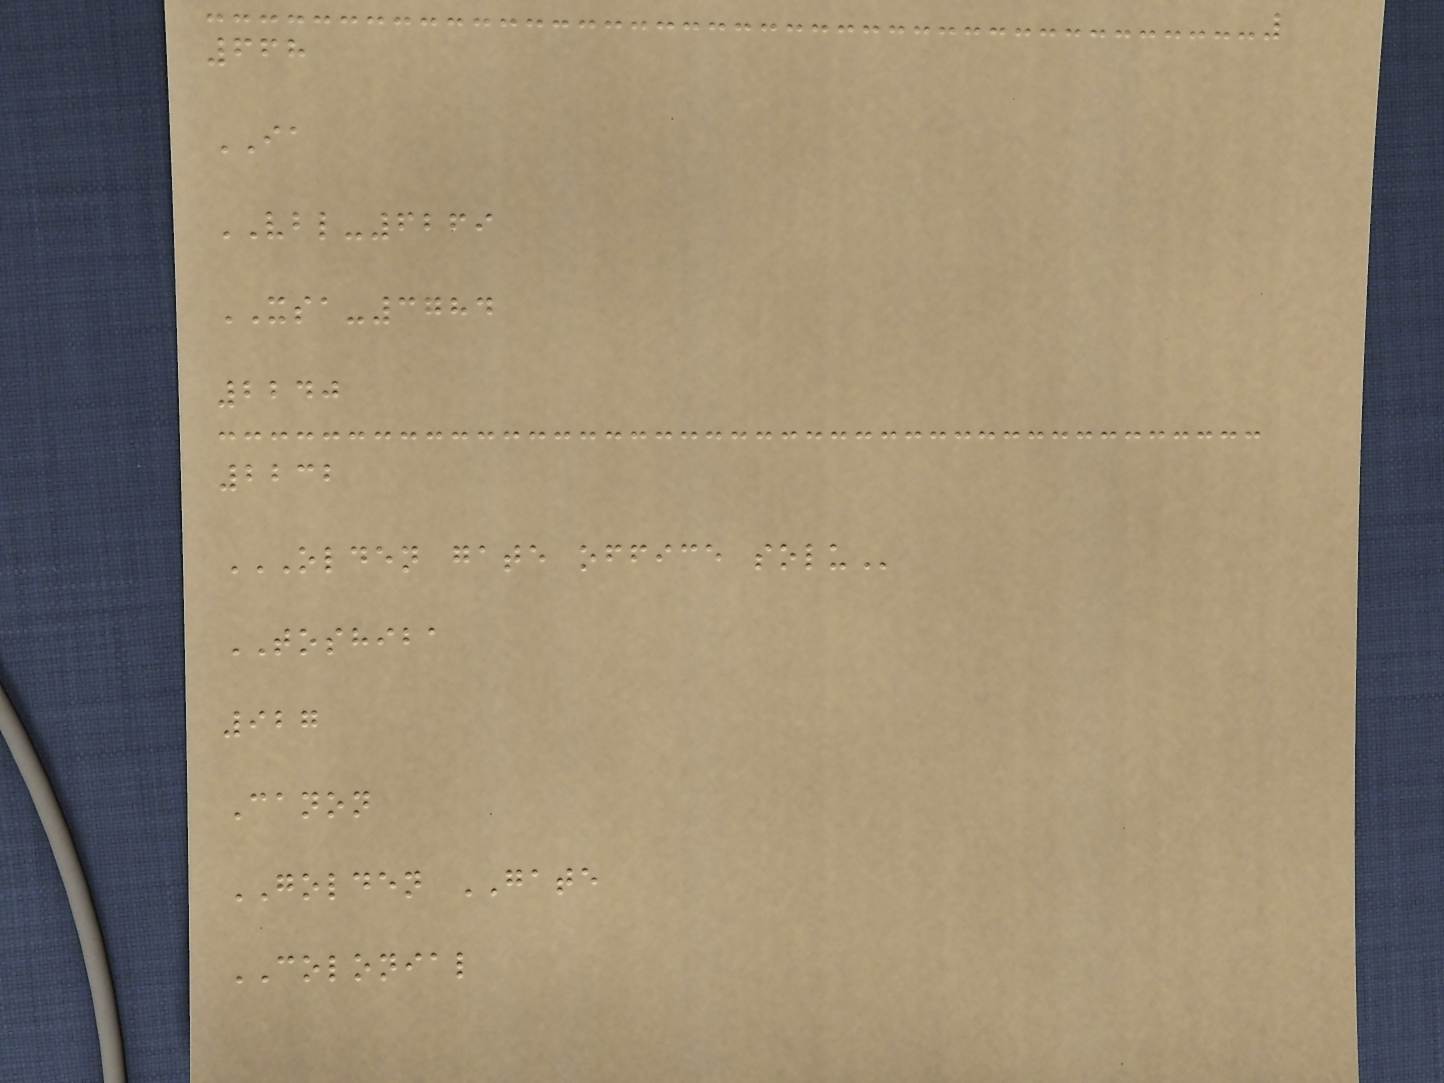668
IA
VBL-6269
XSA-3784
2240
2232
OLDEN GATE OFFICE SOLU
TOSHIBA
927
Canon
GOLDEN GATE
COLONIAL
